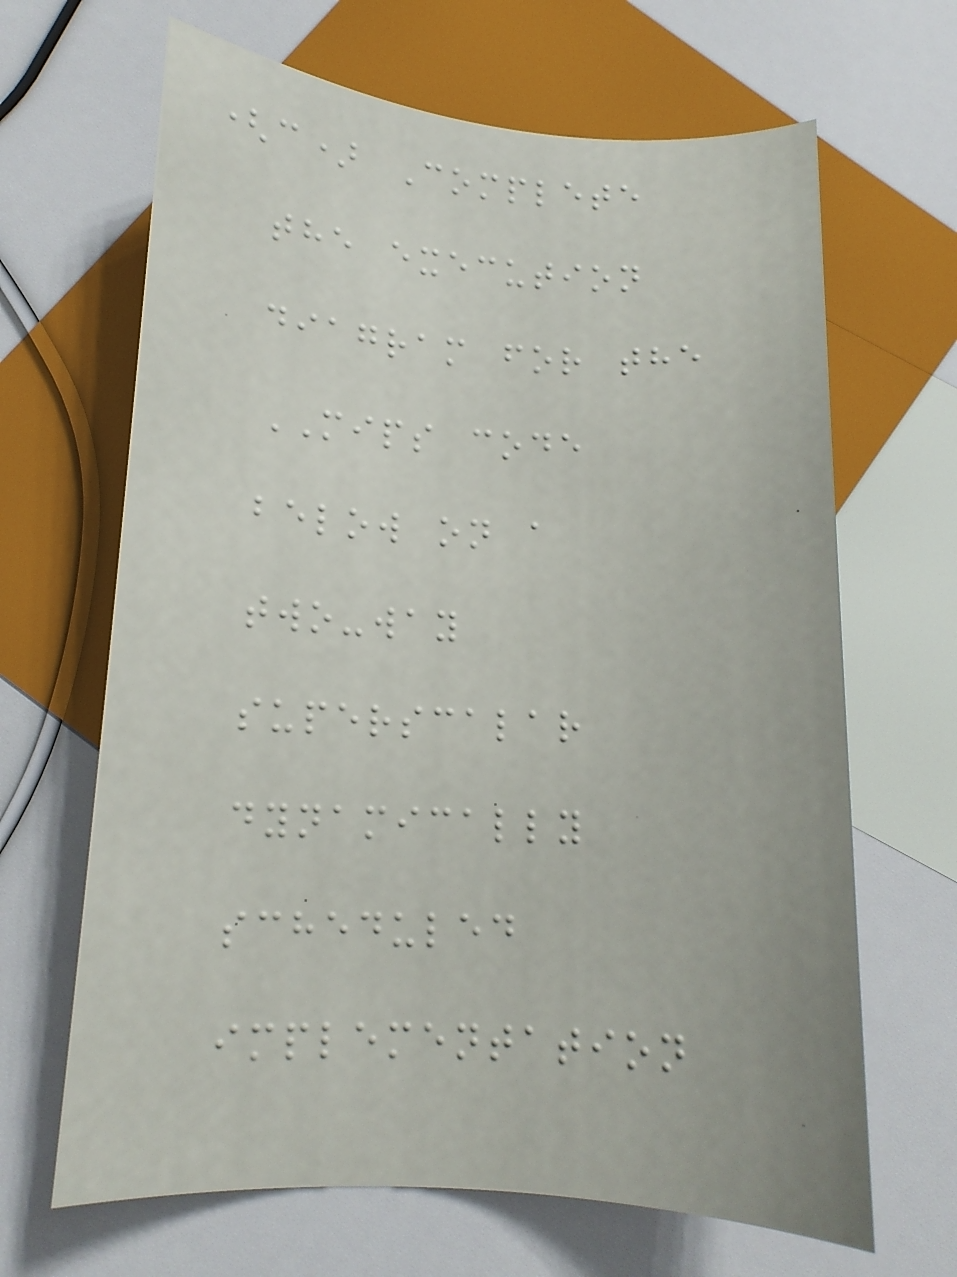(c) Complete
the execution
diagram for the
MIPS code
below on a
two-way
superscalar
dynamically
scheduled
implementation
